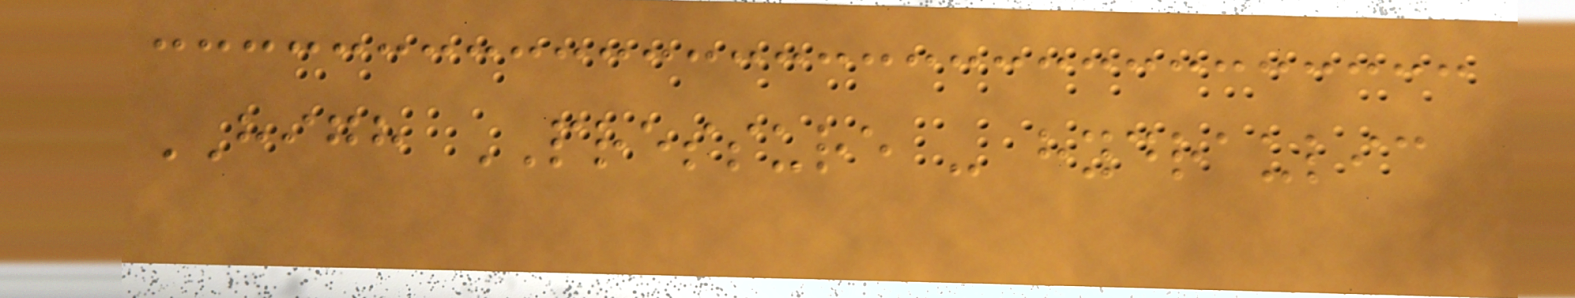HIGH PRESSURE - hydraulic
